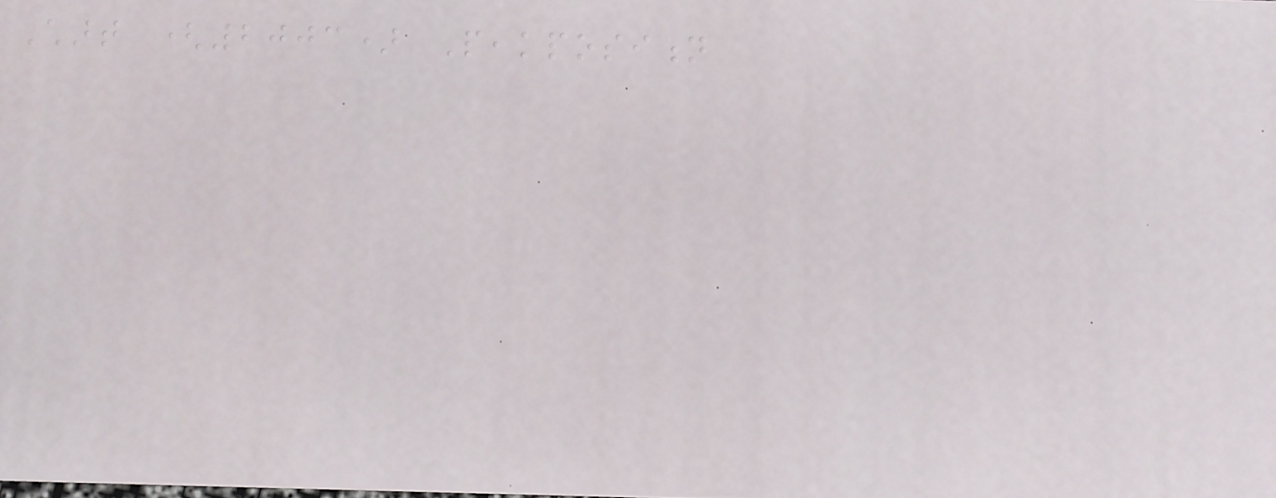Chart (2003) Peakposition
